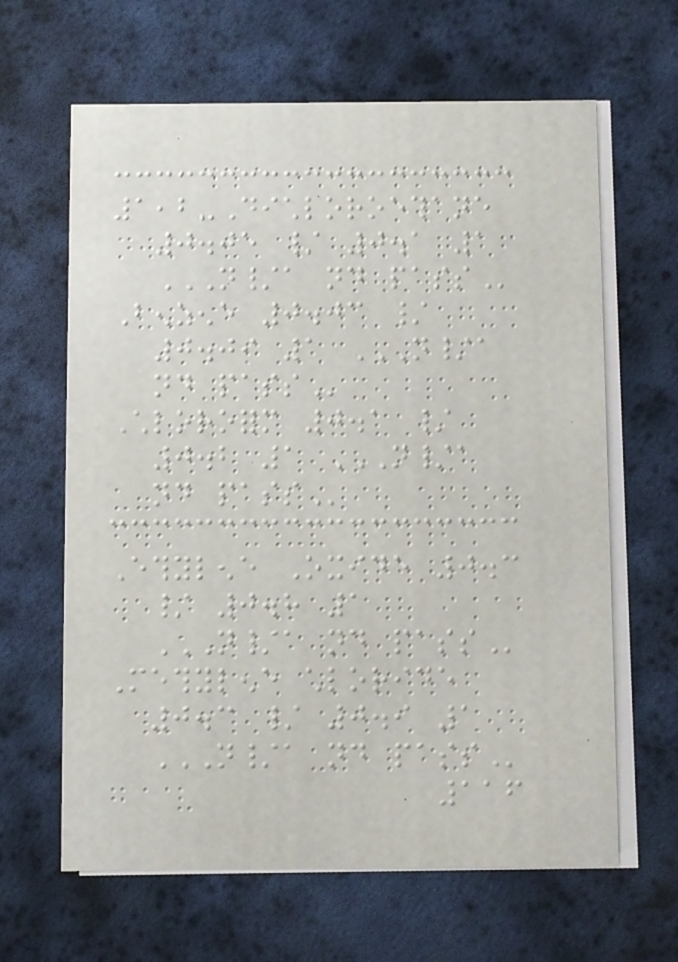1,2-Dichloroethane
0.05 / 0.1 1
N/A ND PASS
Benzene 0.03 /
0.09 1 N/A
ND PASS
Chloroform 0.1 /
0.2 1 N/A
ND PASS
Ethylene Oxide 0.3
/ 0.8 1
N/A ND PASS
Methylene chloride
0.3 / 0.9 1
N/A ND PASS
116
